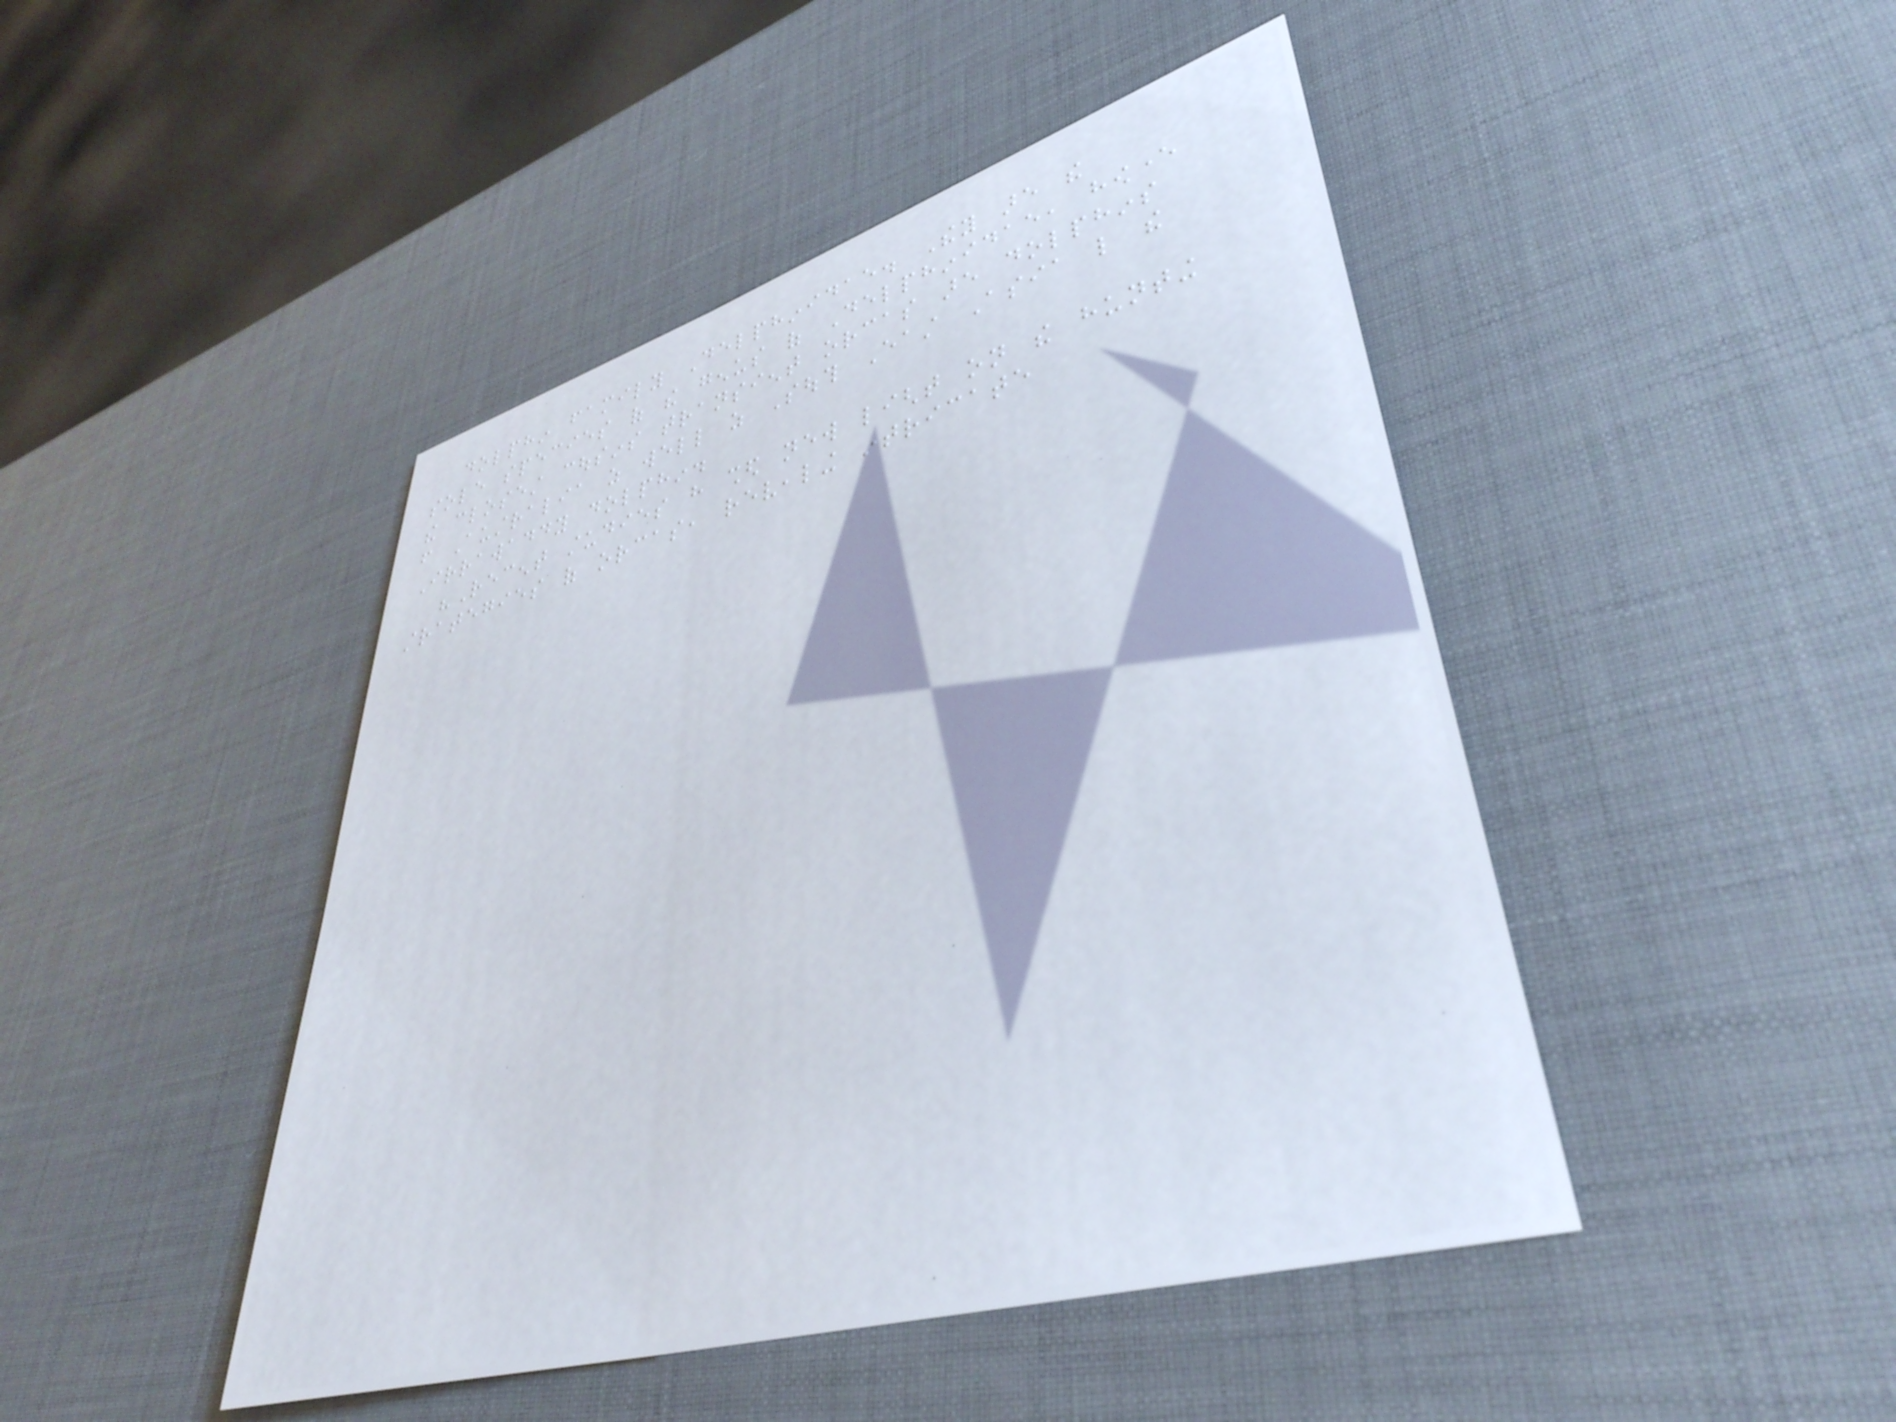dolphin family Delphinidae. They are the
sole species of the genus of Delphinidae, however
the closest cousins transient orcas are dolphins
from Australia as well as South East Asia like the
Irrawaddy dolphin.
"Recent studies have shed new light on the hunting
strategies of orcas, revealing intricate
